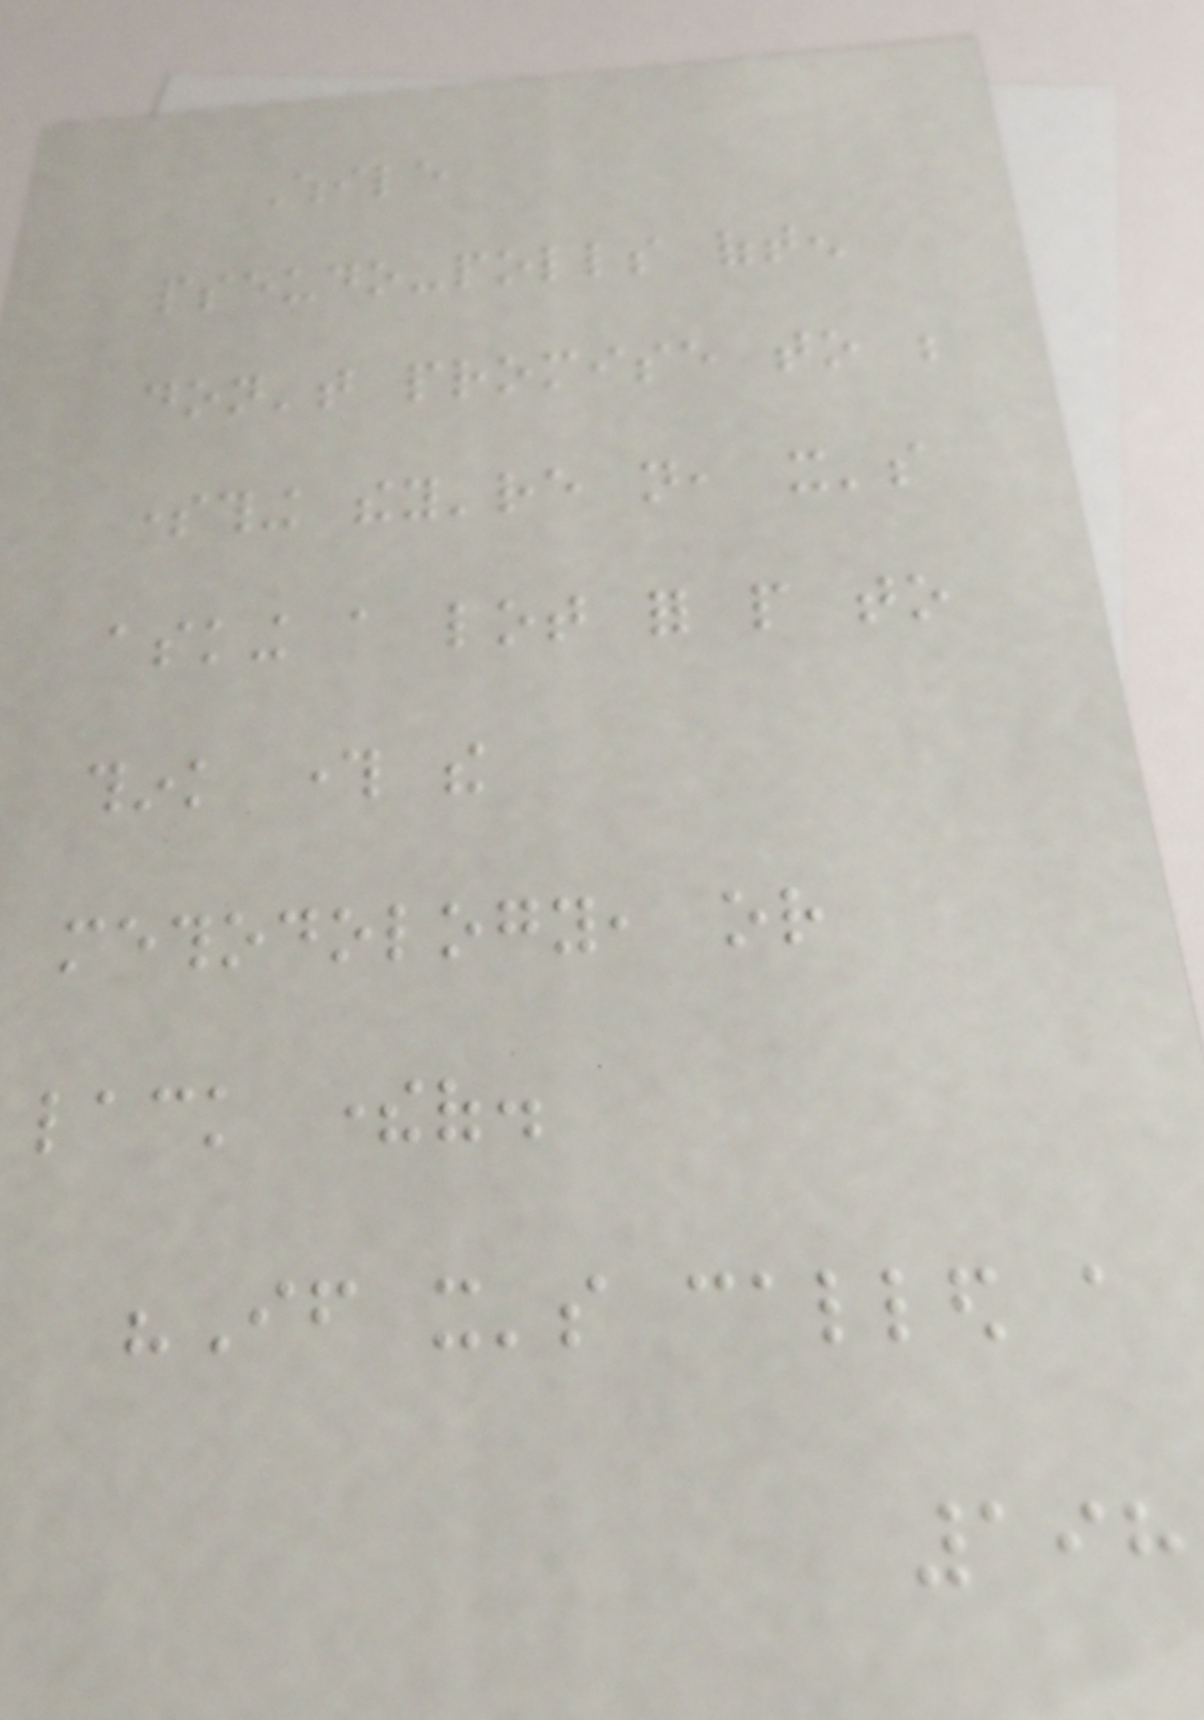While
pseudo-polls often
don't promise to be
something they're not, it's
asking a lot for people to
think through the
methodology, or
lack thereof.
"If it's called a
198
